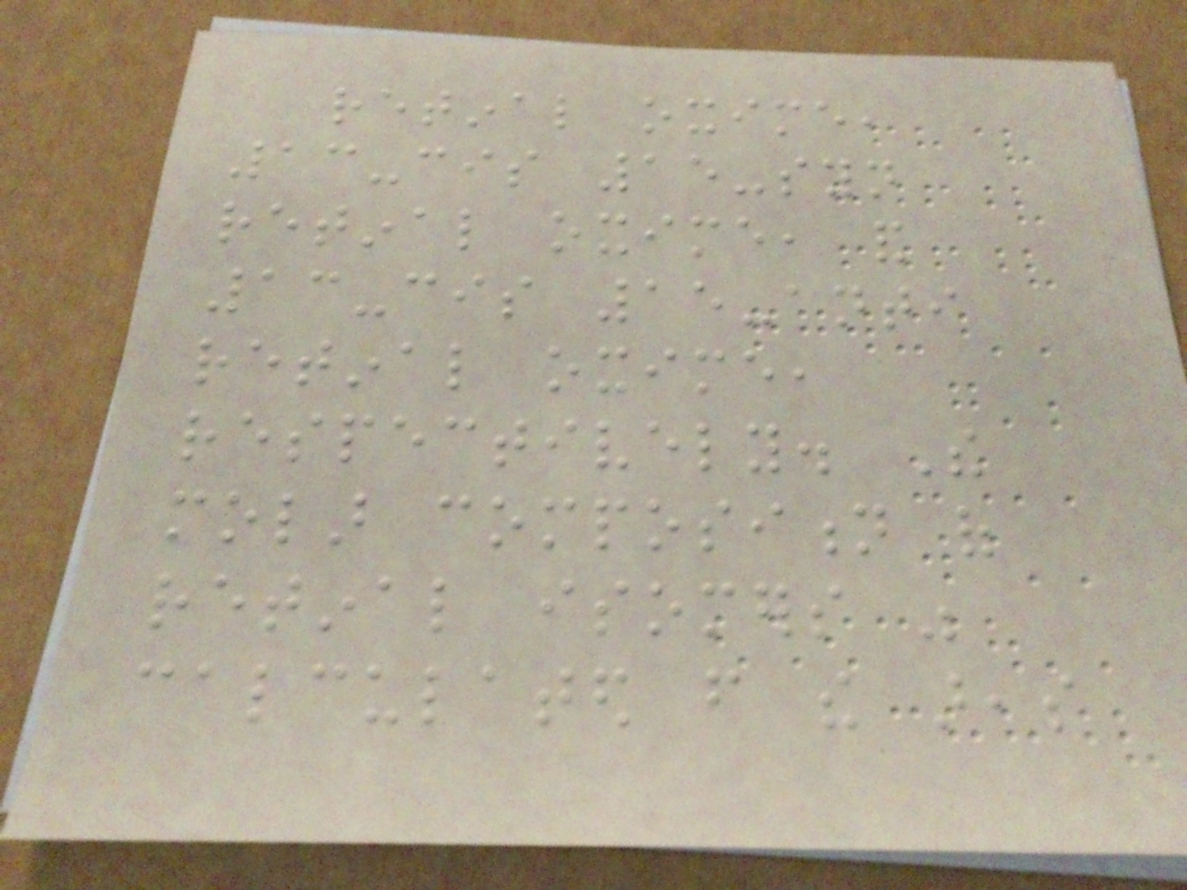retinal oxime,
13-cis 15-syn
retinal oxime, and
13-cis 15-anti
retinal oxime,
respectively. The
molar composition of
retinal isomers was
calculated from the areas
